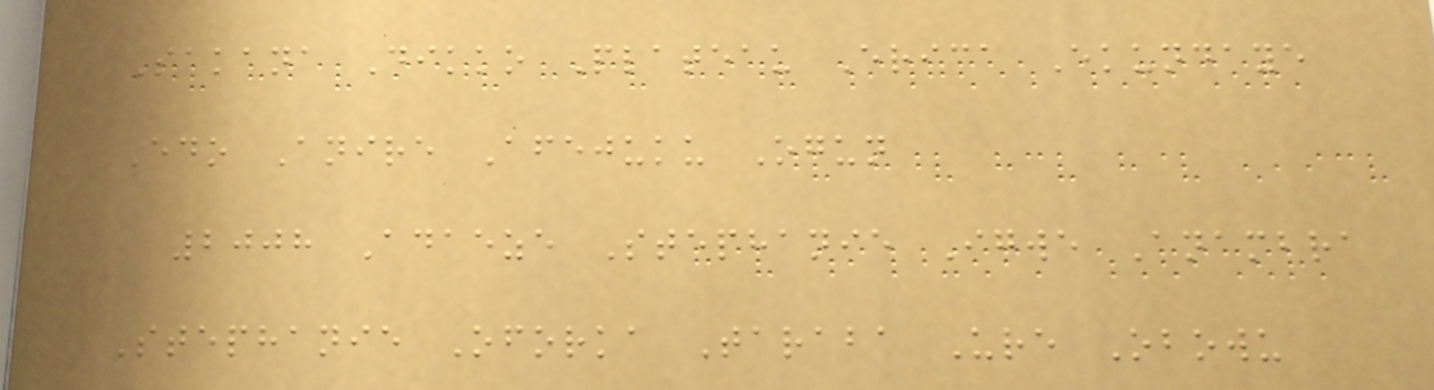Sakana Dikko Plateau Erica Ekundaye
Edo Anire Afejuku Ogun
2008 Adaeze Stephanie Igwe Anambra
Stephanie Oforka Taraba Ure Obowu
